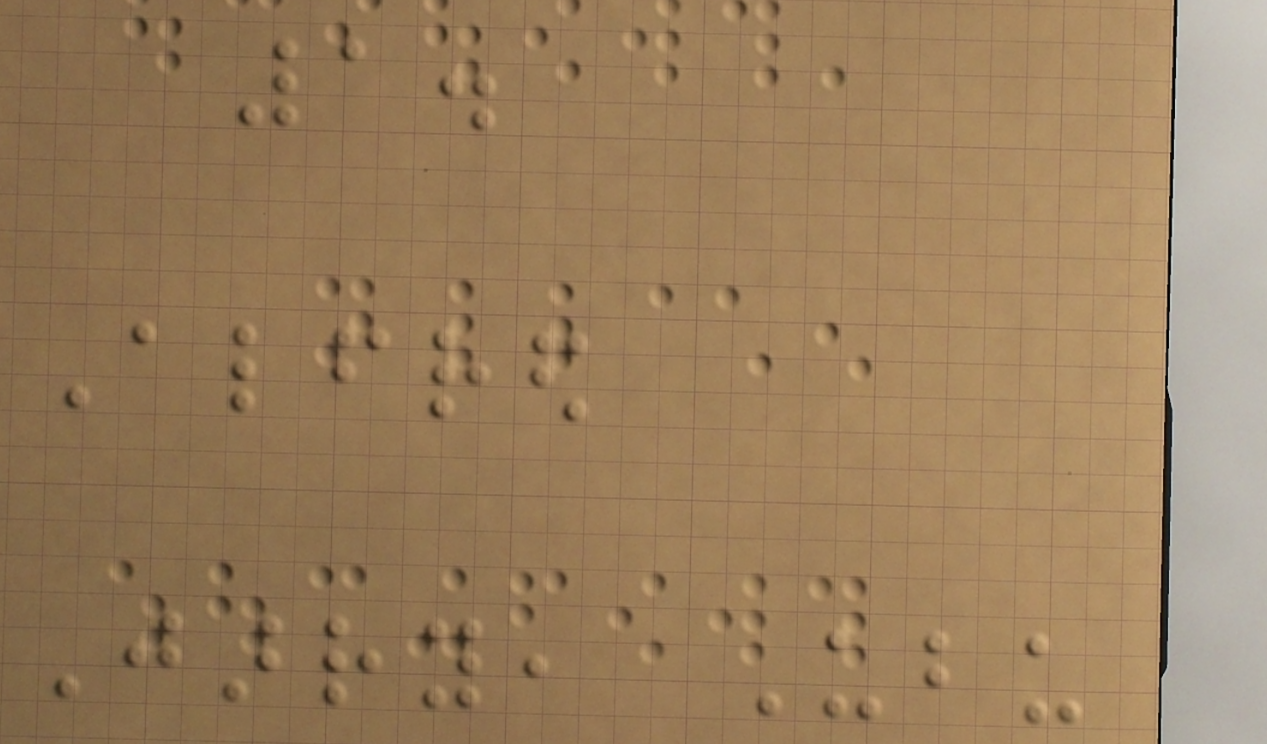1.
Alfred
Jarry, Ubu
